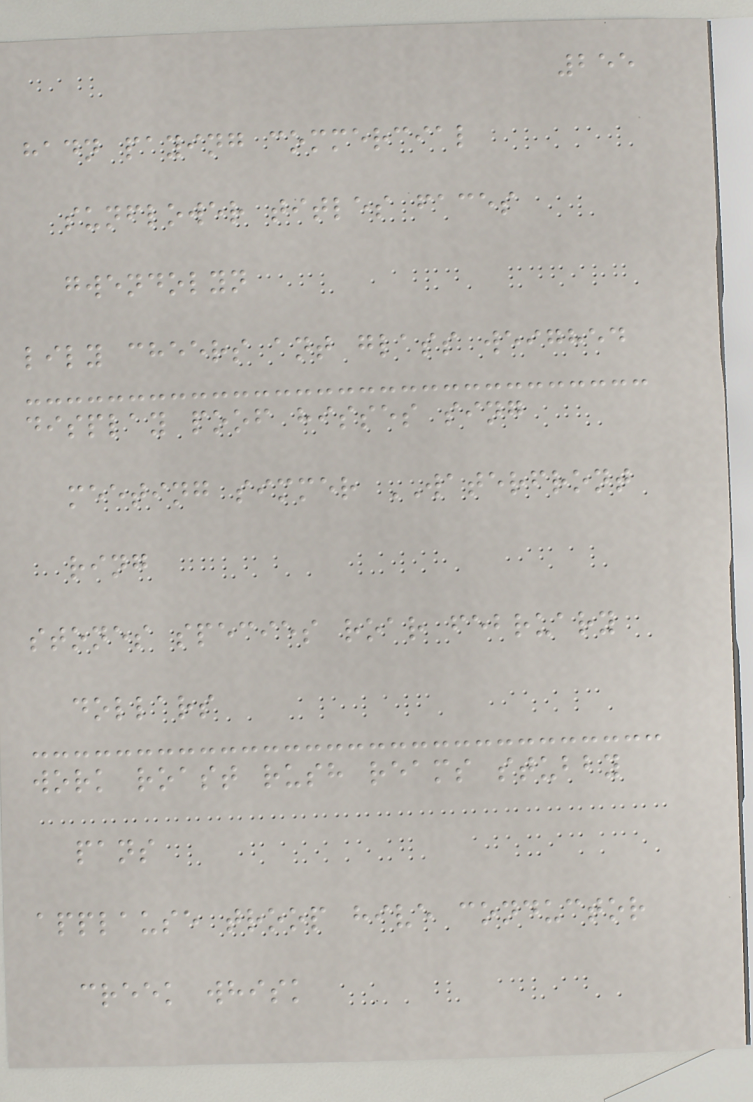255
hadn paying commercial
sunflower titles faces
gwendolyn
lily cheers ant glass weighed
display poof hisses sing
meeting simmer WATERFRONT
ring
stones species roar february
dollars
work roast rush reams stubby
pans
applause troop hive conductor
creek whisk
